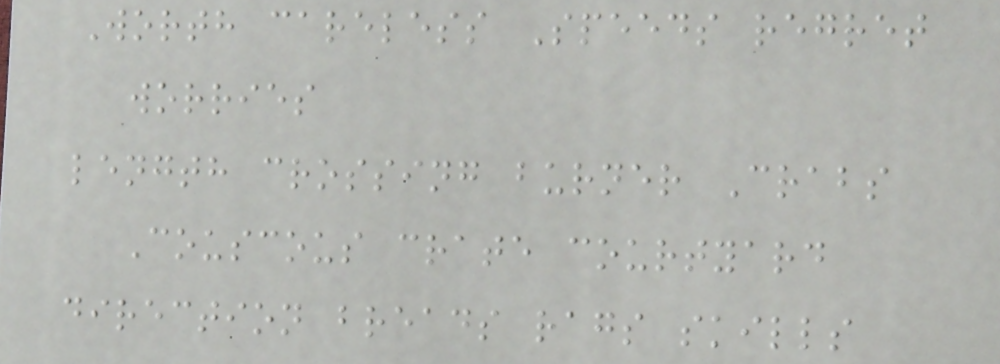Worth careless Speeds regret
worries
length crossing burner Crabs
Couscous crate courtyard
direction breads rags skills
